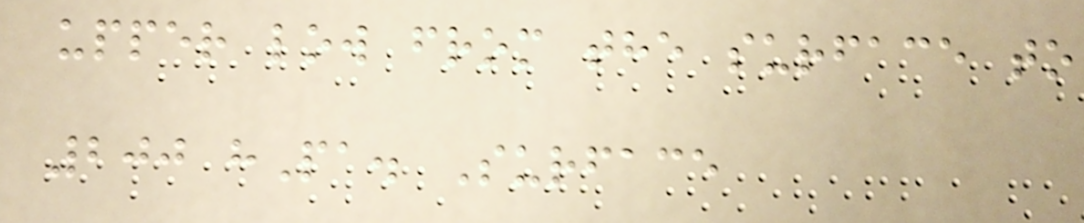upper low from the surface to
200 hPa. Surface
